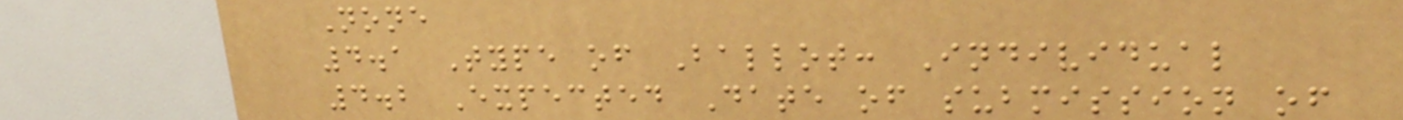None
4.1 Type of Ballot: Individual
4.2 Expected Date of submission of
